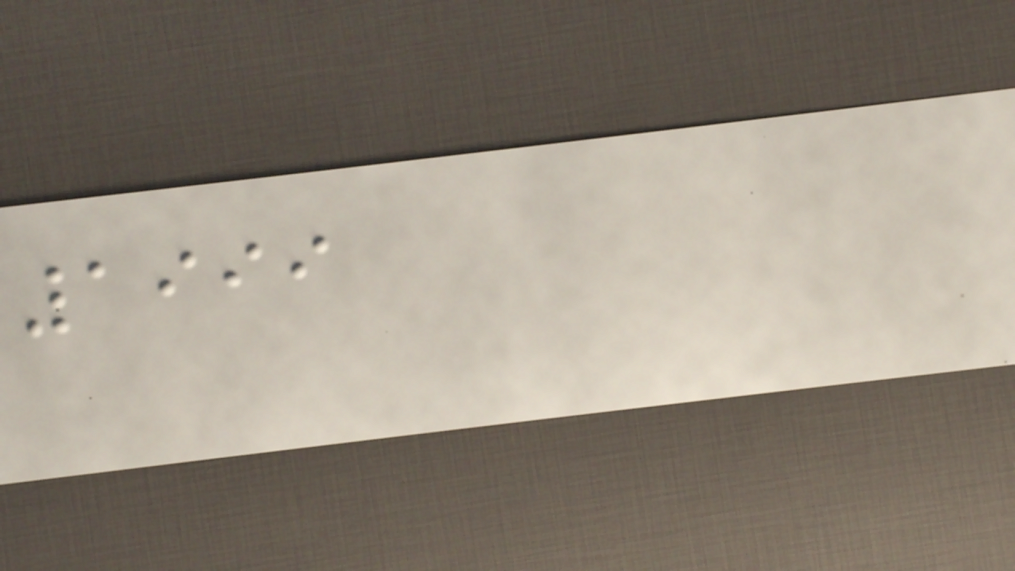1999
